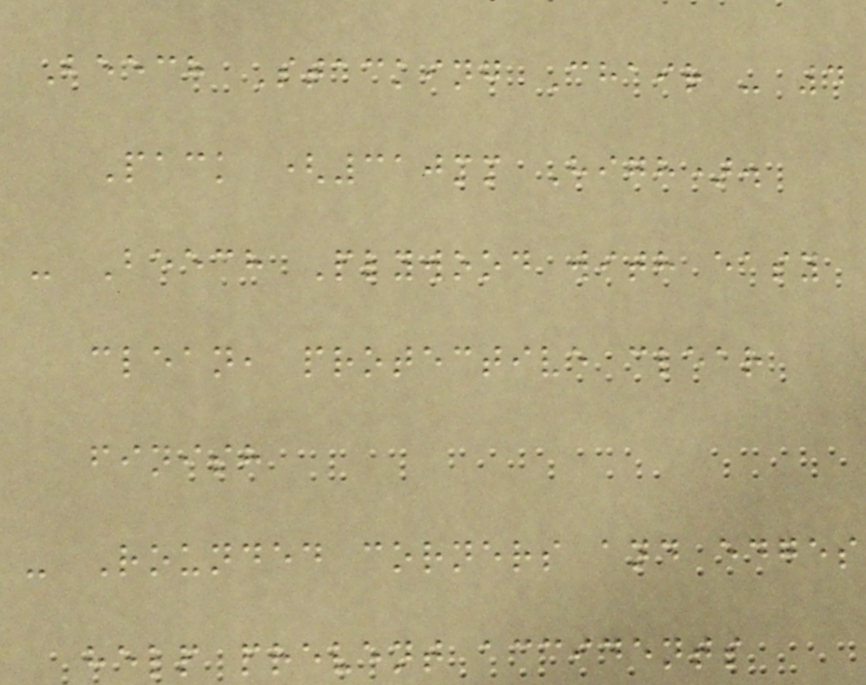Beech Stacking Chair - 4
Pack (310mm High).
- Beech Plywood with easy
clean, protective clear
finish
- Rounded corners and edges
help prevent accidents
